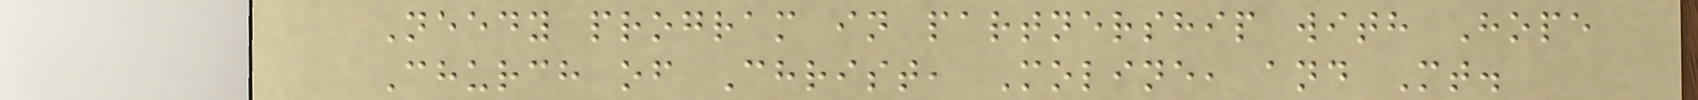Needy program in partnership with Hope
Church of Christ, Moline, and Mt.
